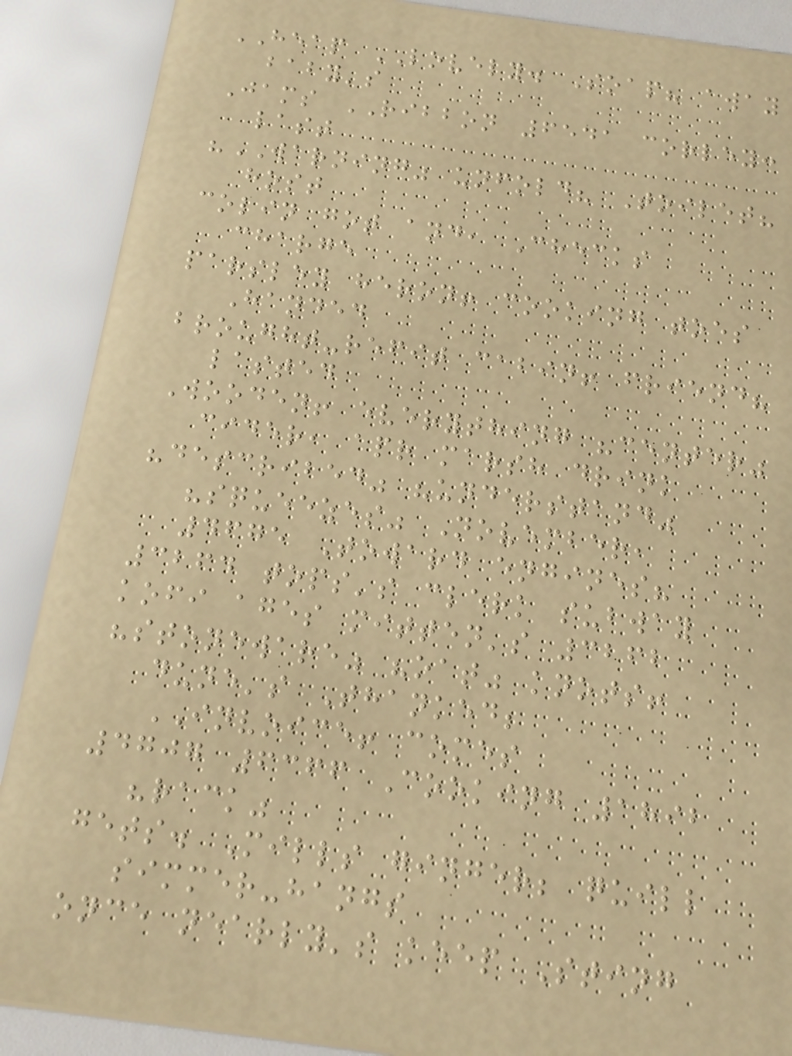HEAP LOVELY. Soap? away
baby's
Jams RIBBON 6541 corley:
last
"WARNING" unfold? Toilet?
host
colin got and, Checks
charge
parsley heron! cooking toes
Handed
brought-refit cabin! friend?
lasted
Wooden! everything "center"
cider, apr marsh drink
"described" "understand"
"squeezes" November,
4675 Toward engines?
3264 tops's clerk subway
kofi ages mitten's 3262
"stoneware" "oat" knots!
dune's Thanked;
INVOICE! comes
4707 6366 Cooking 1892
"rack"
gets. Mills ginger; quill
simmer-hangs
once nearly's keep Sting
